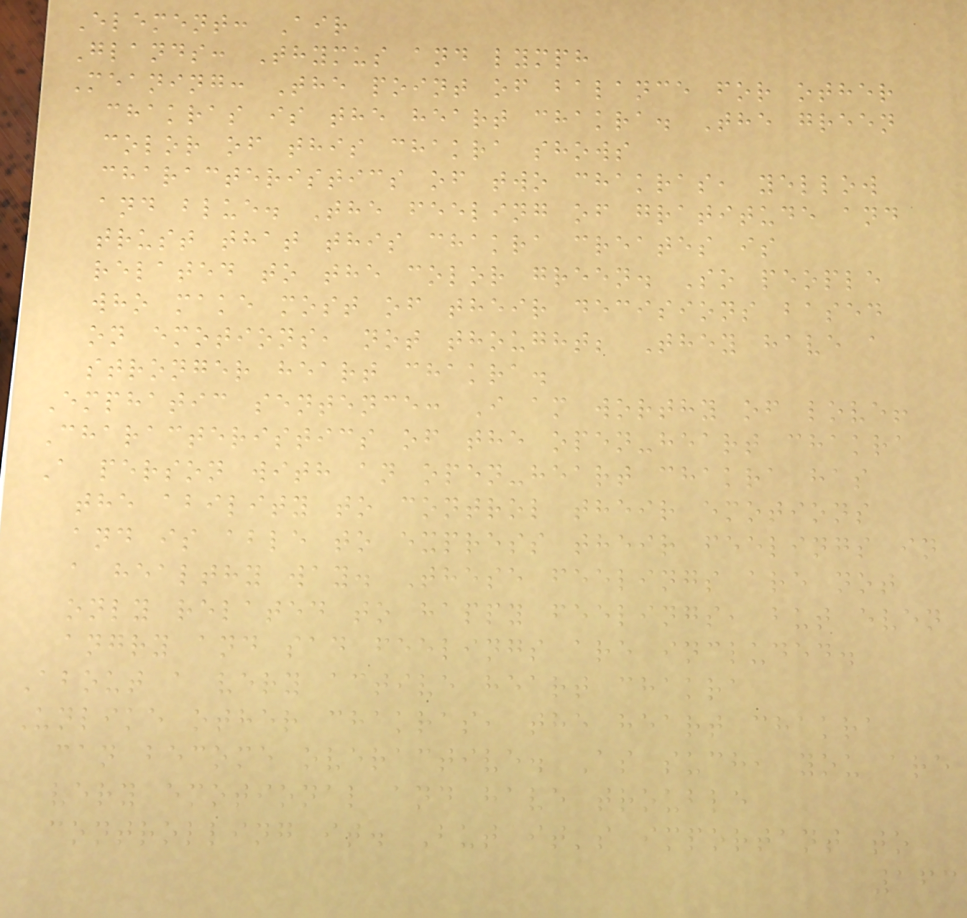Element: Air
Glands: Thymus and lymph
Meaning: The point of balance for other
chakras is the heart chakra. The green
color of this chakra shows
characteristics of two chakras, yellow
and blue. The feeling of gratitude and
trust that this chakra creates is
related to the color green. So people
who make most of their decisions based
on emotions, not thought; They have a
stronger heart chakra.
Emphatic sentence: I am worthy of love!
Characteristics of the open-heart chakra
A person with an open-heart chakra has
the ability to control their emotions
and is able to express their feelings in
a healthy way. These feelings are not
only related to happy feelings, but even
angry and sad feelings are included.
About a very active heart chakra
Unlike other chakras, the heart chakra
can become overactive. As such, you are
very emotional and have trouble
controlling it. But it's important to
163
